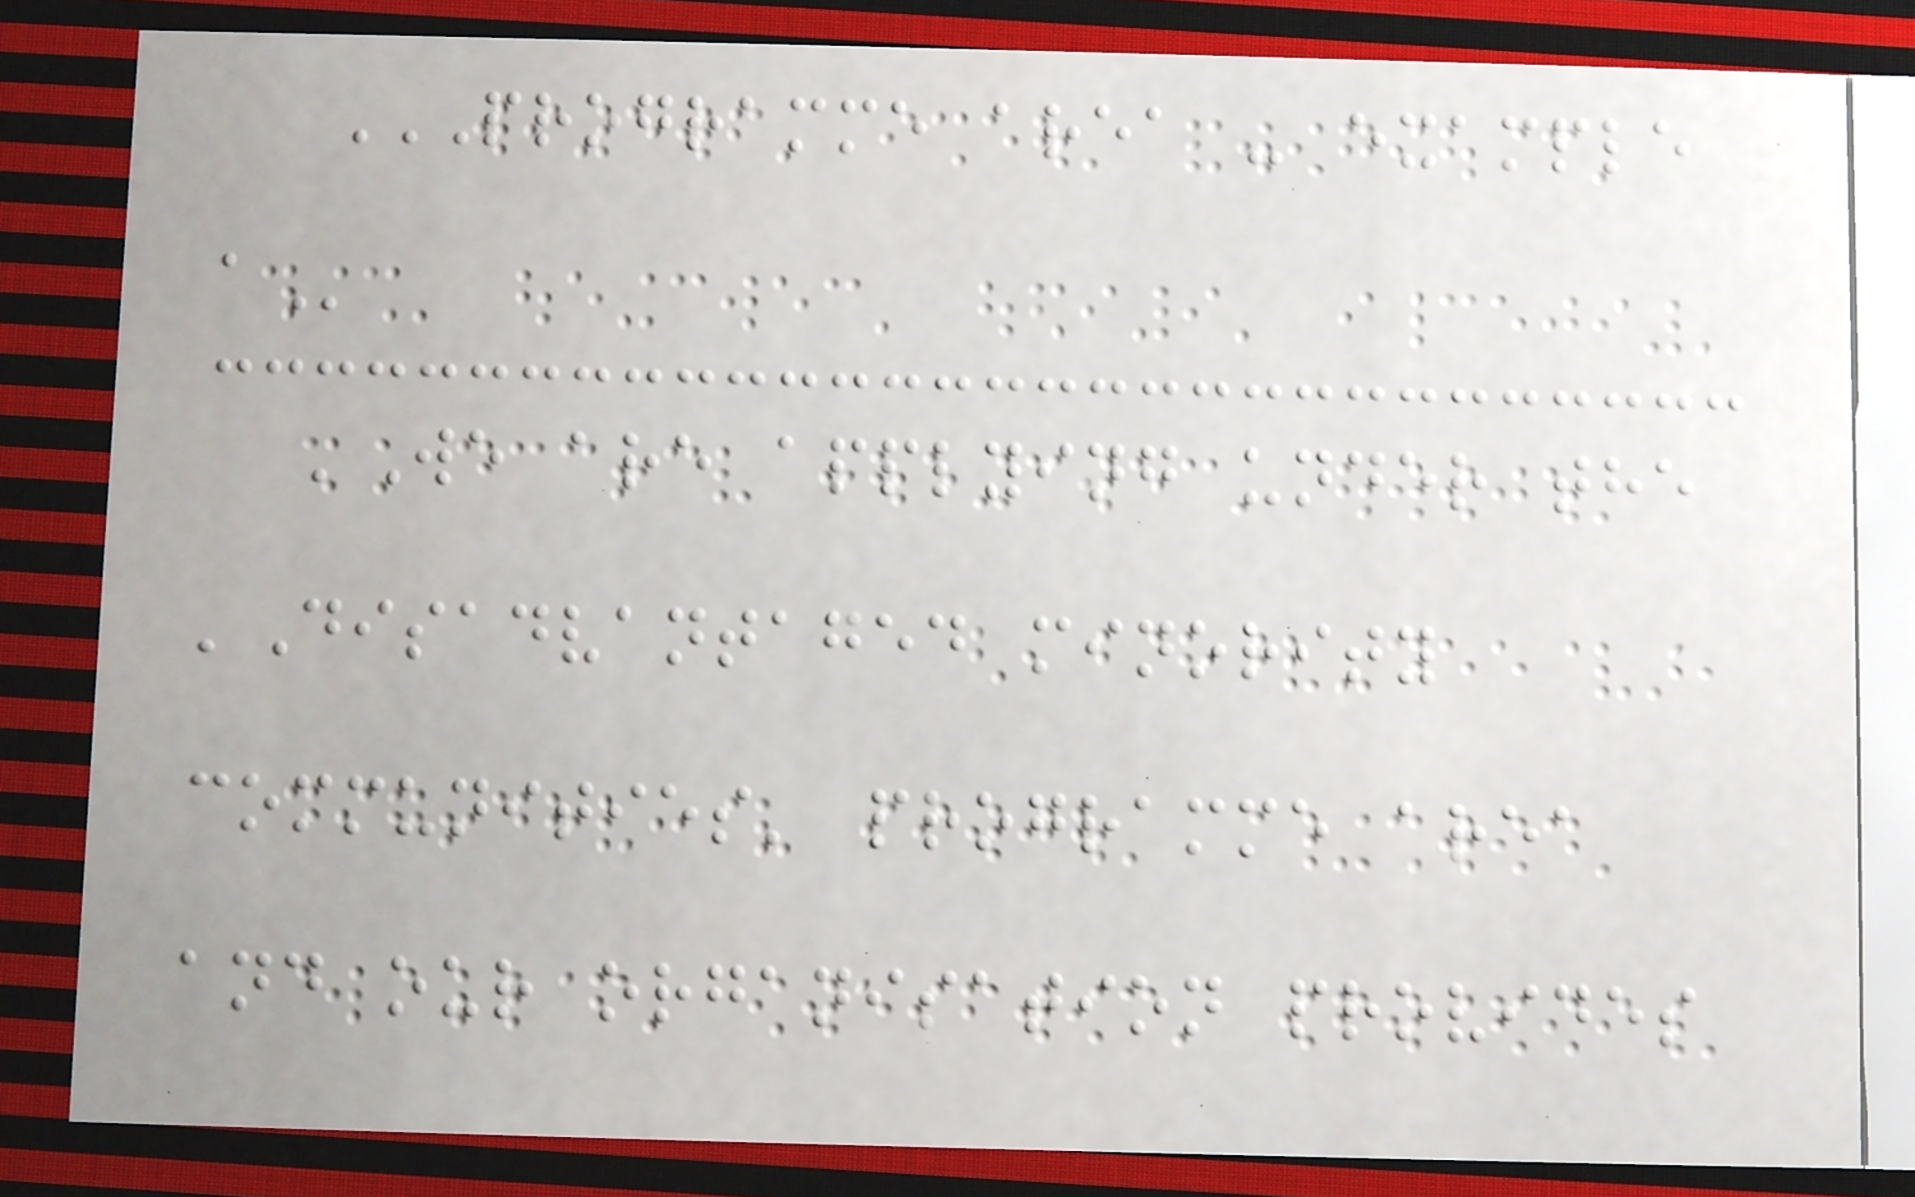PROGRAMME AREA - EXAMPLE
A
'We are applying under the
'Disadvantaged minority
communities' programme area
and our organisation provides
